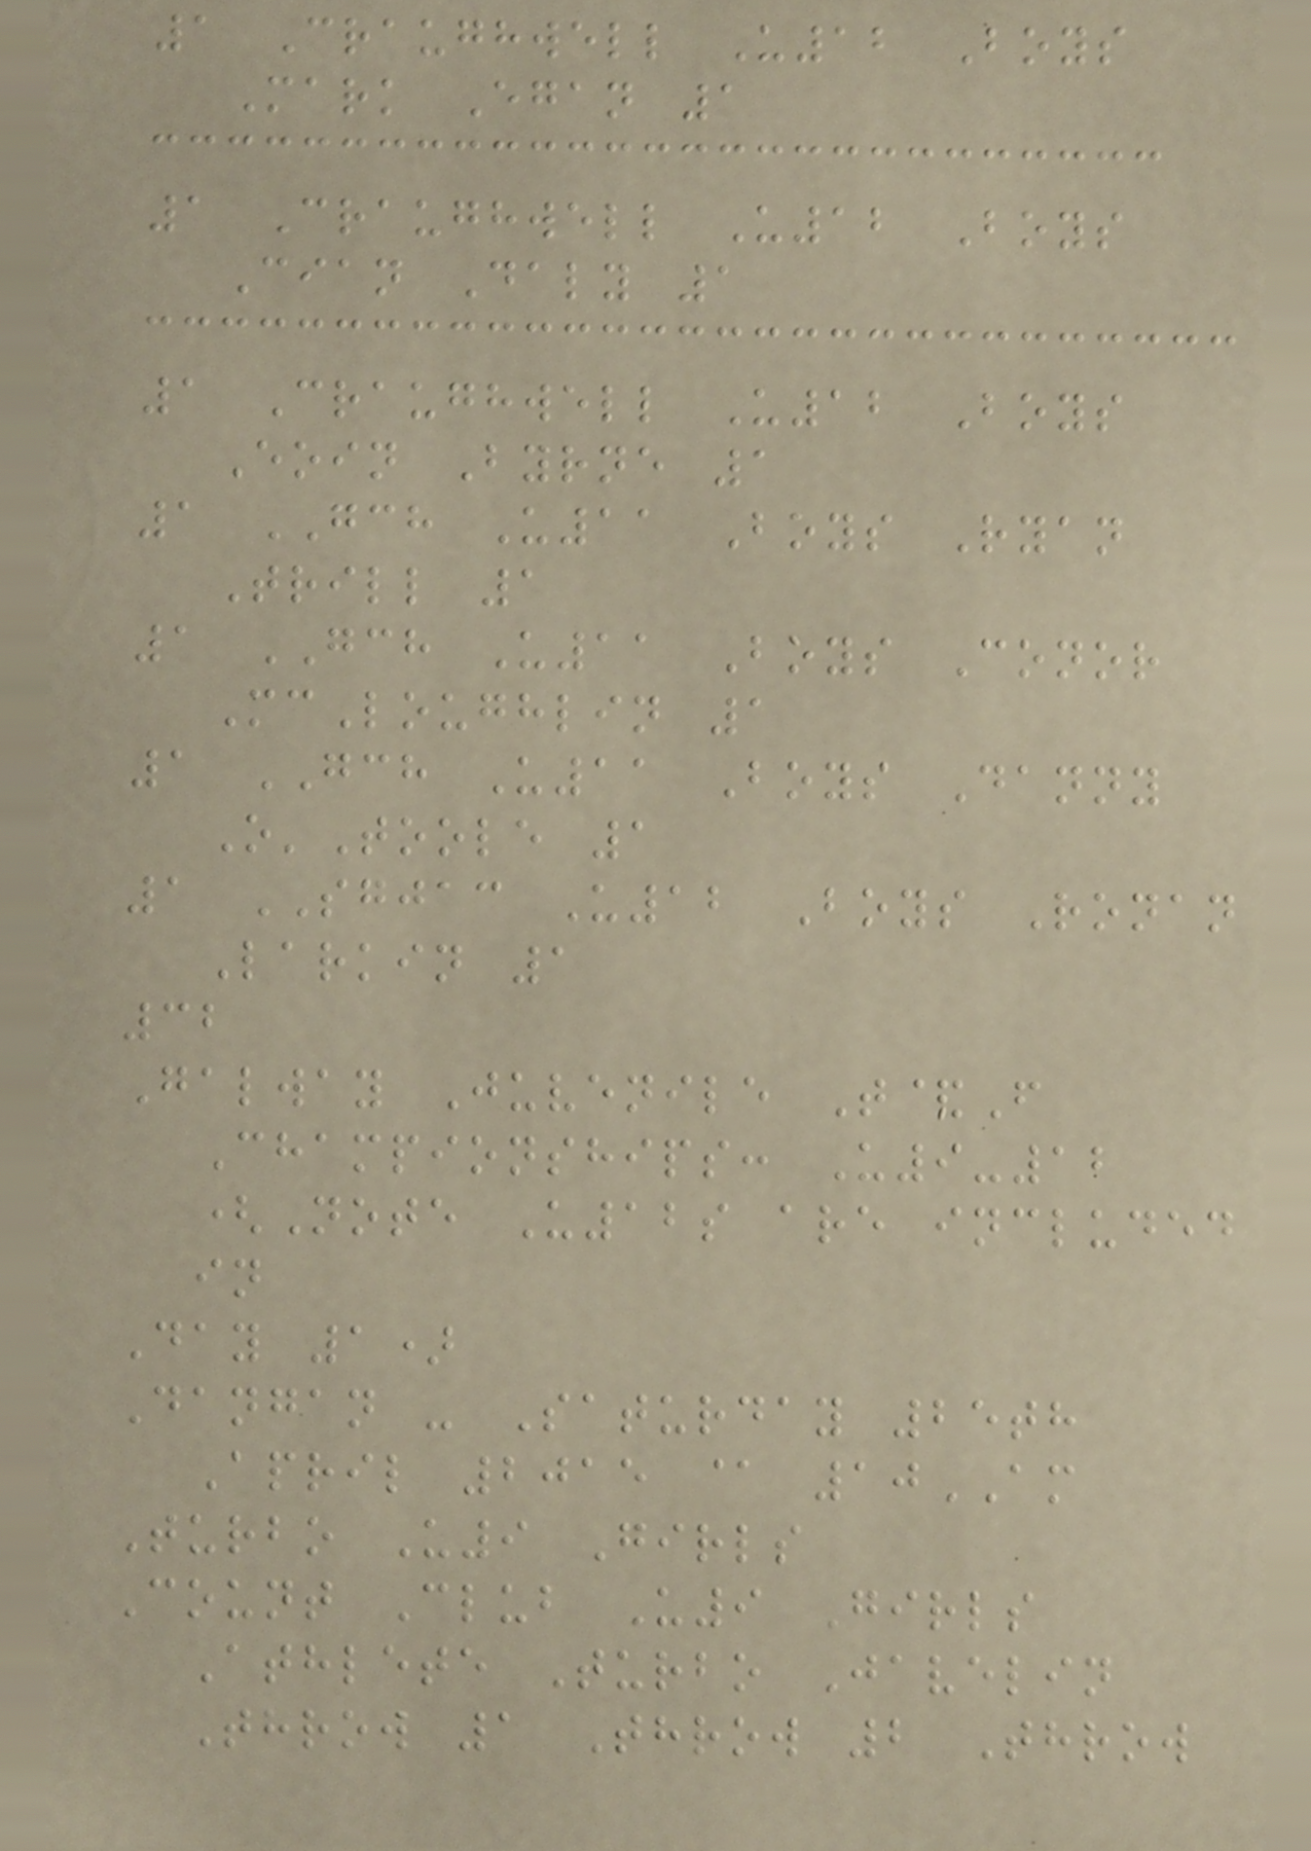1 Craughwell U12 Boys
Mark Egan 1
1 Craughwell U12 Boys
Cian Daly 1
1 Craughwell U12 Boys
Eoin Byrne 1
1 GCH U11 Boys Ryan
Trill 1
1 GCH U11 Boys Conor
McLoughlin 1
1 GCH U11 Boys Danny
O'Toole 1
1 SGJAC U12 Boys Ronan
Larkin 1
32
Galway Juvenile T&F
Championships: U9-12
(Note U12s are included
in
Day 1)
Dangan - Saturday 25th
April 2015 @ 10AM
Turbo U9 Girls
Count Club U9 Girls
Athlete Turbo Javelin
Throw 1 Throw 2 Throw
